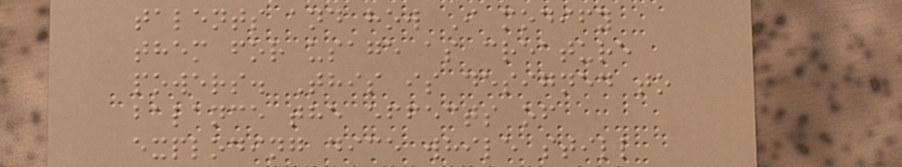talents and how I modify
them for usage as creature
powers. This is designed to
balance the effects of
exploding dice while still
